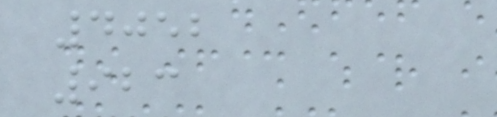4052
923
